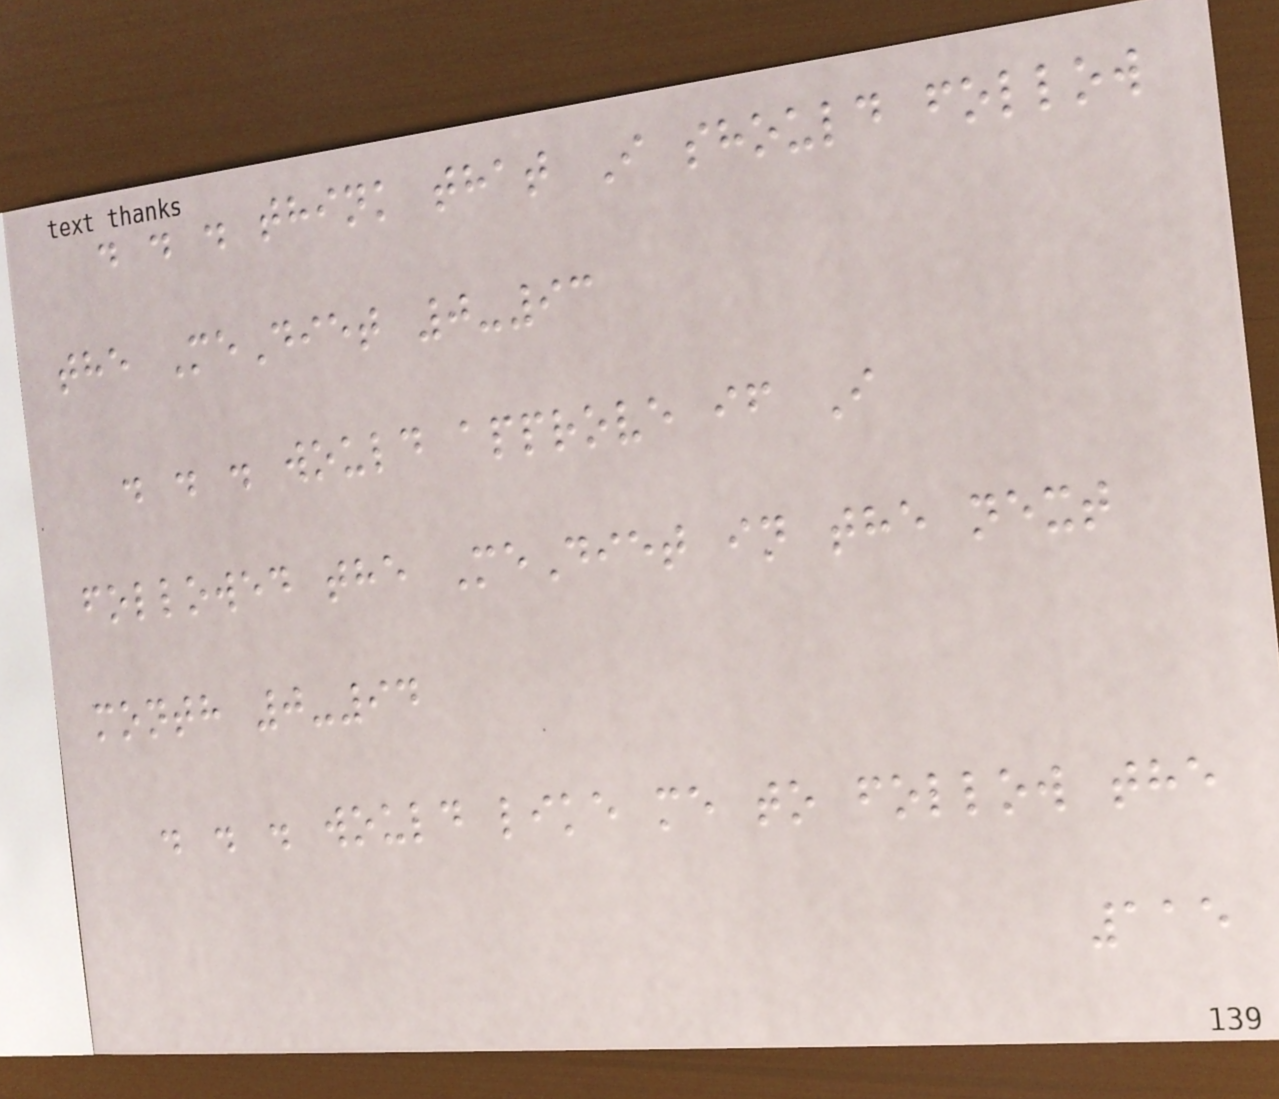. . . think that I should follow
the MeDiet 0-93
. . . would approve if I
followed the MeDiet in the next
month 0-94
. . . would like me to follow the
115
